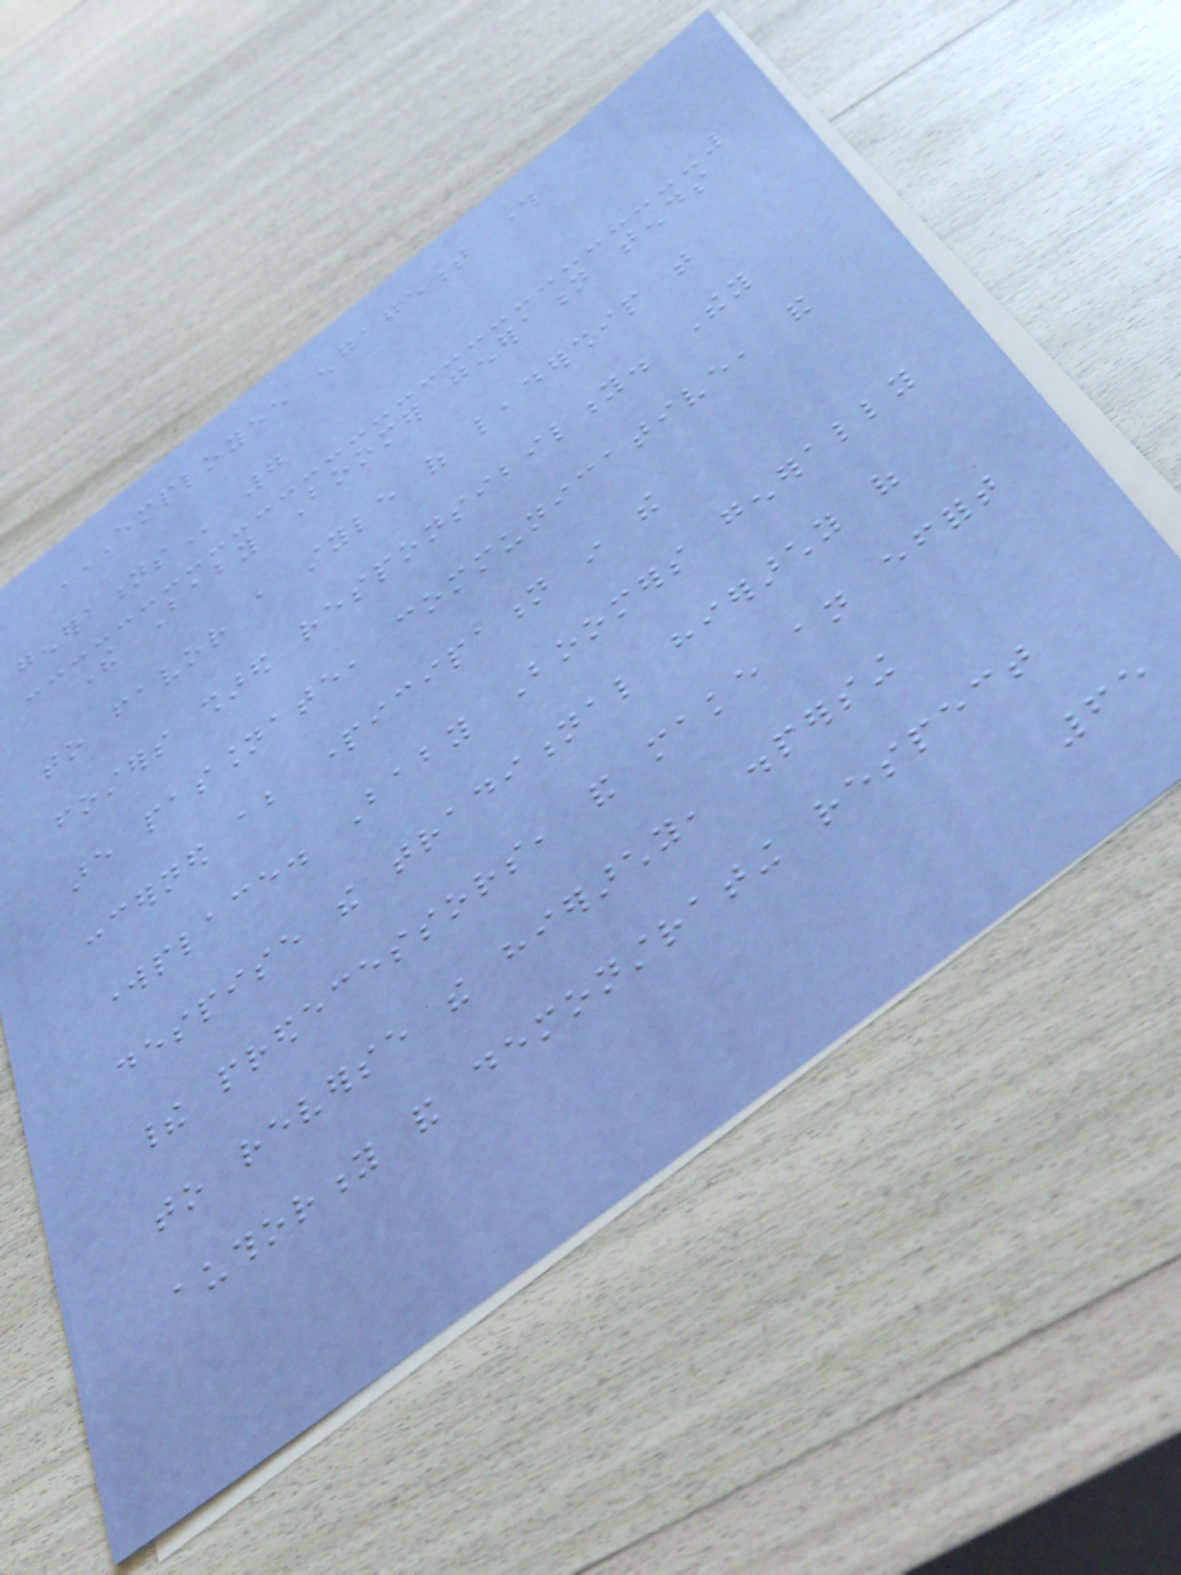EMPLOYEE ENGAGEMENT THROUGH
GENERATIONS 7
The Baby Boomer generation tends
to favor a style of leadership that
fosters shared responsibility. They
are passionate, communicative, and
concerned about participation in the
workplace. Baby Boomers generally
despise the traditional hierarchy of
their predecessors, and make an effort
to reverse the hierarchy, dispersing
authority and demonstrating respect
65
